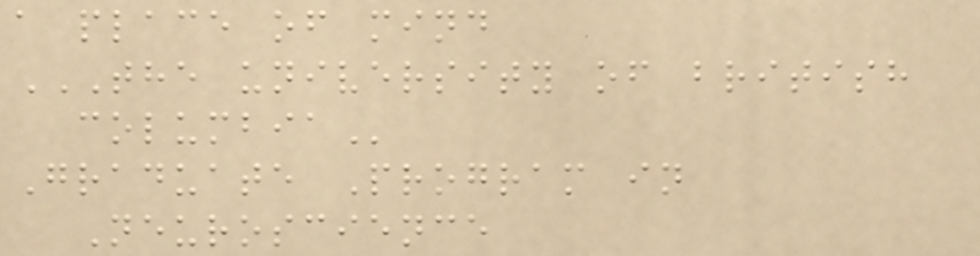a place of mind
THE UNIVERSITY OF BRITISH
COLUMBIA
Graduate Program in
Neuroscience
